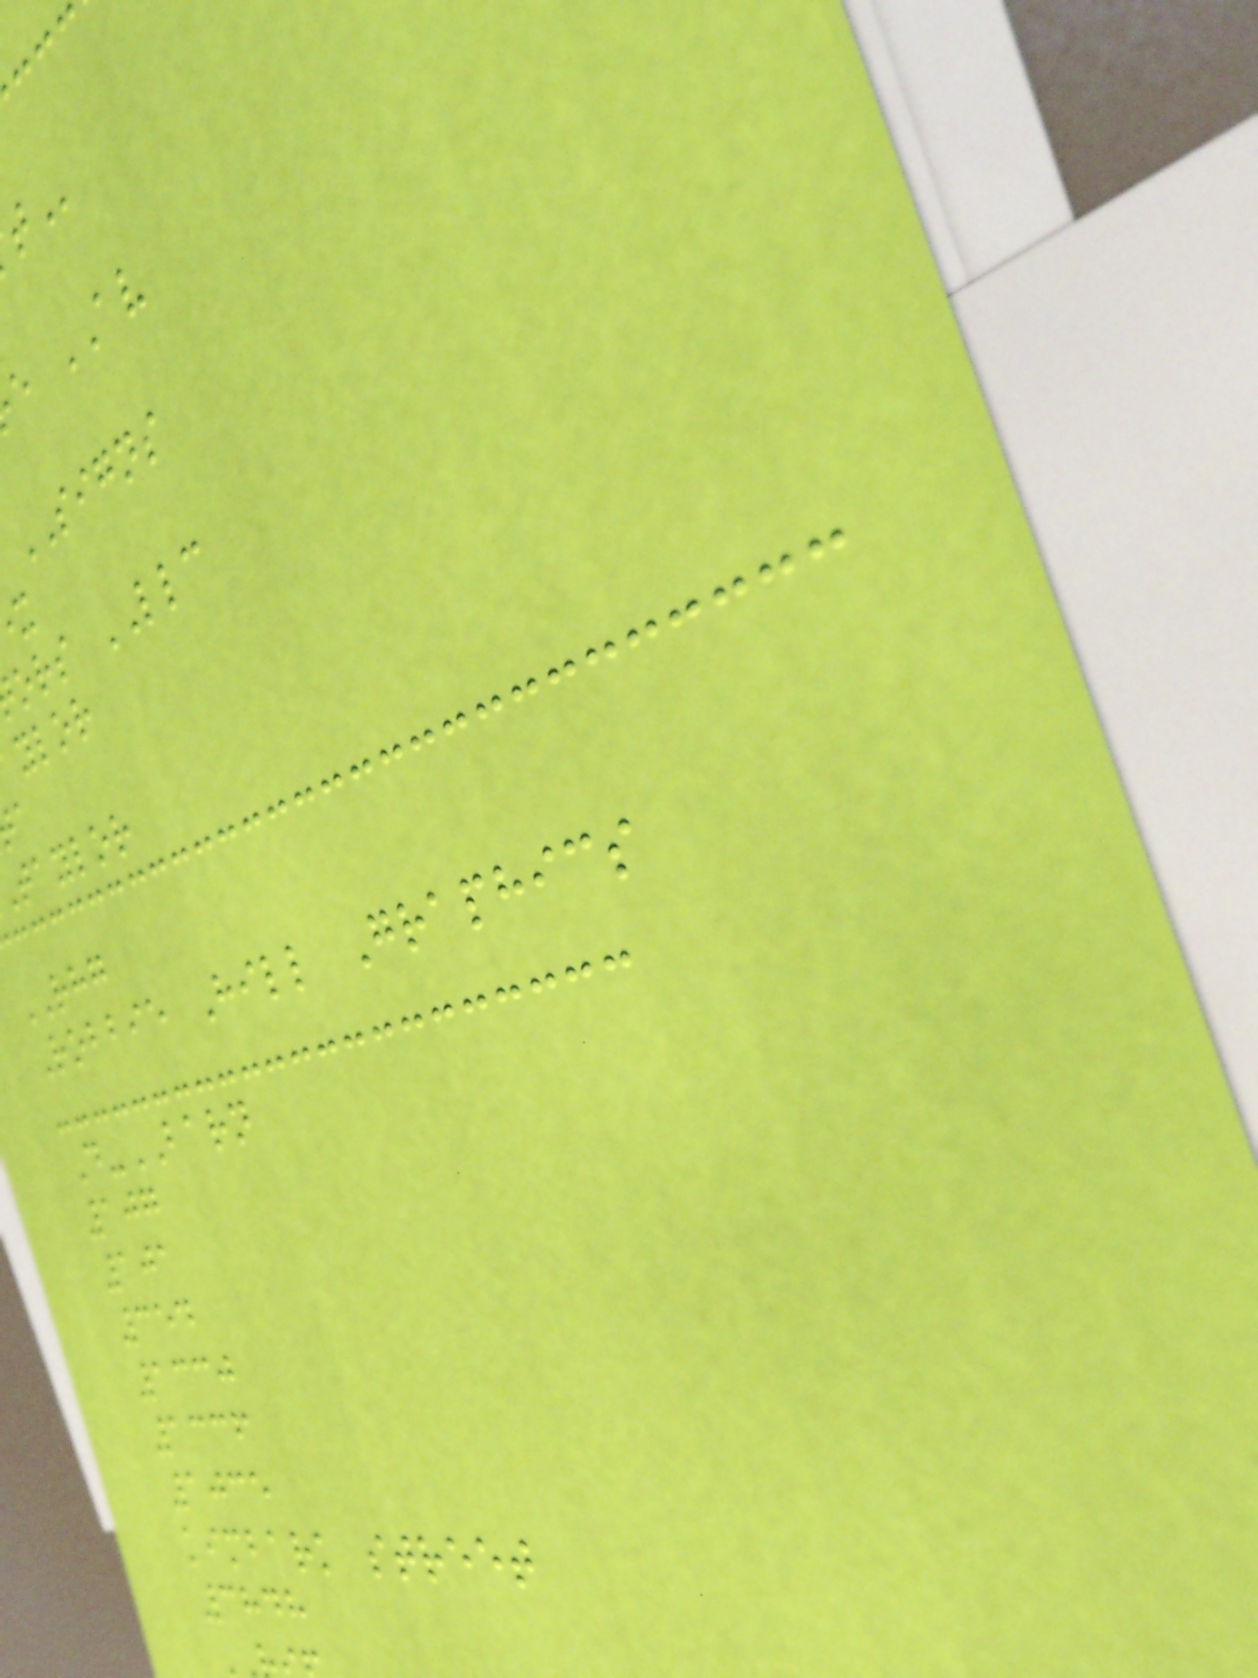e AV
SIGNS
ors LLC
ylor
taylor
RHG
Robbie Hill Graphics
D-BARN
107
101
354
1330
1336
1035
kimbark street
3848
